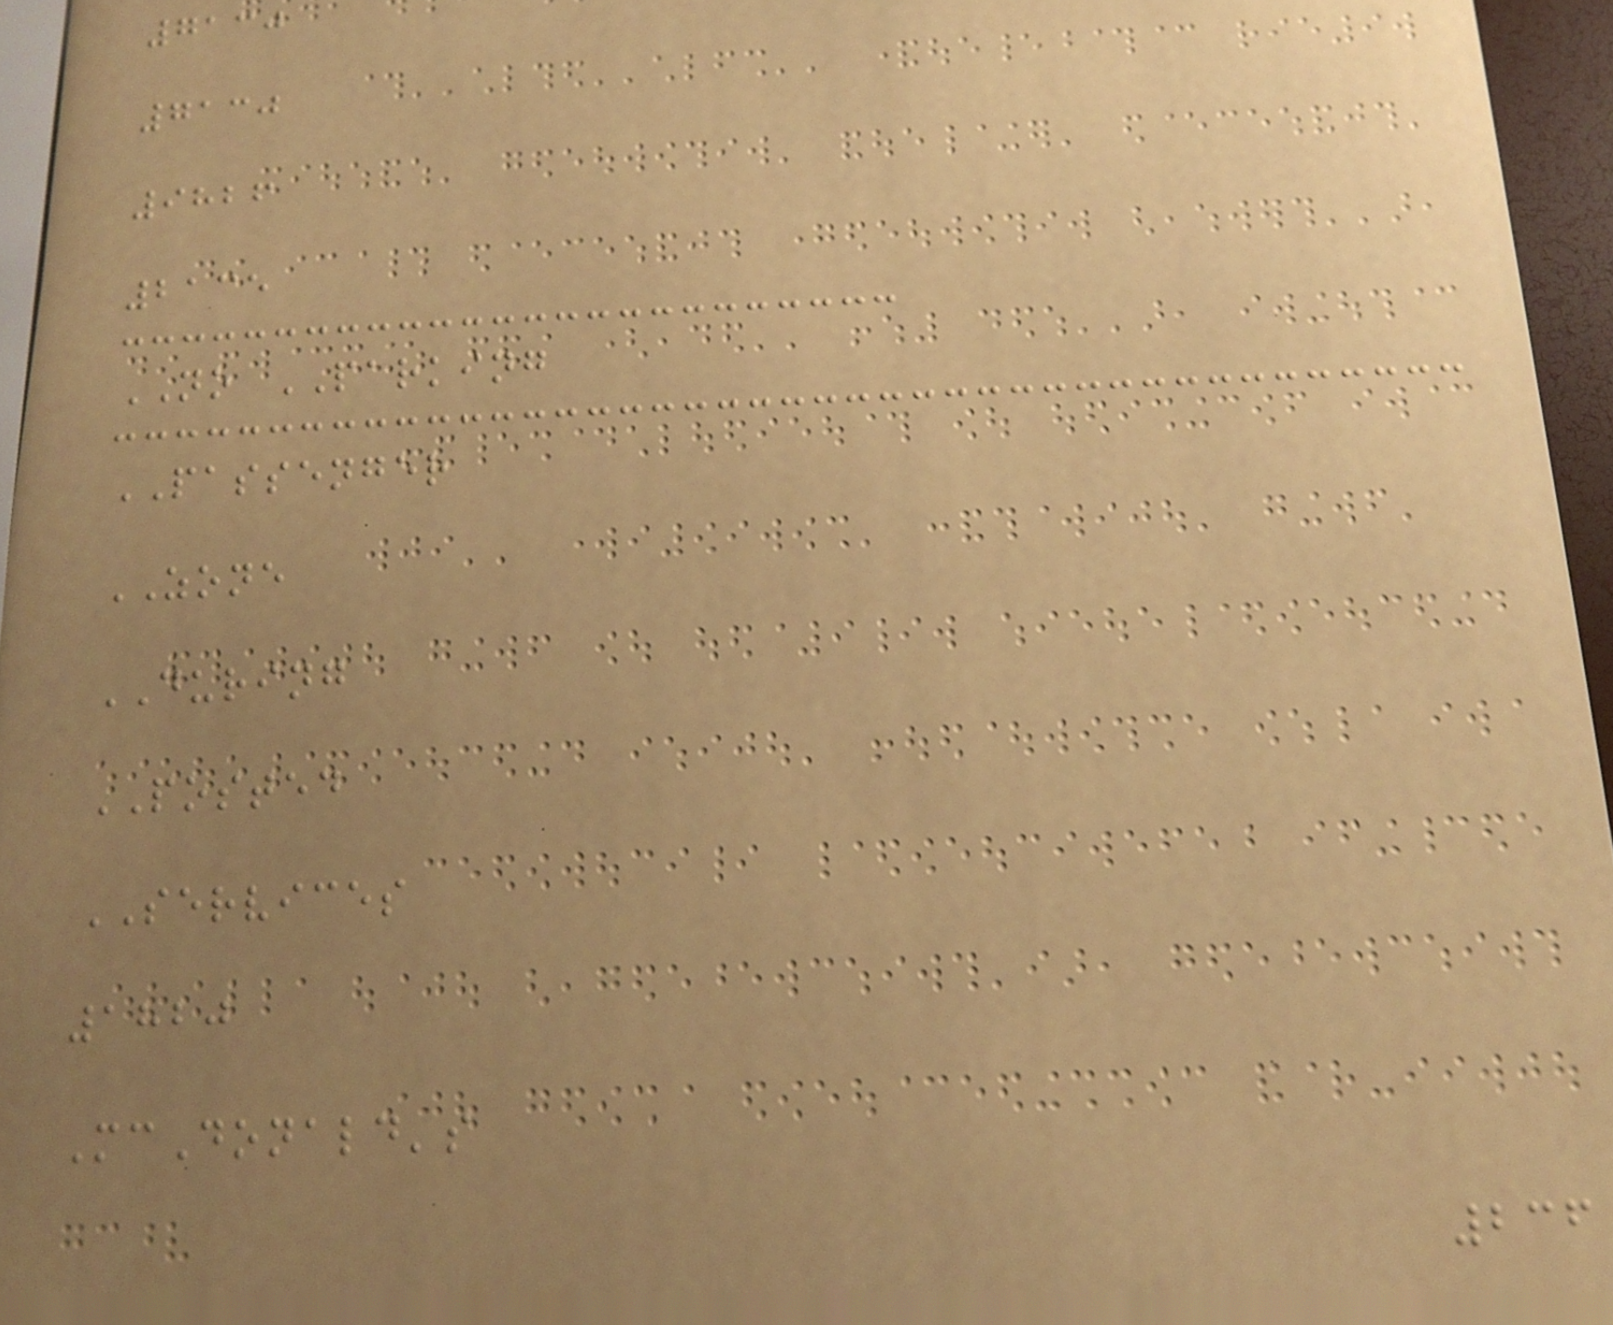7130
7130
9826
2135
NO PARKING
PASSENGER
ZONE
DURING
POSTED
SERVICES
1820
McDonald's
236
